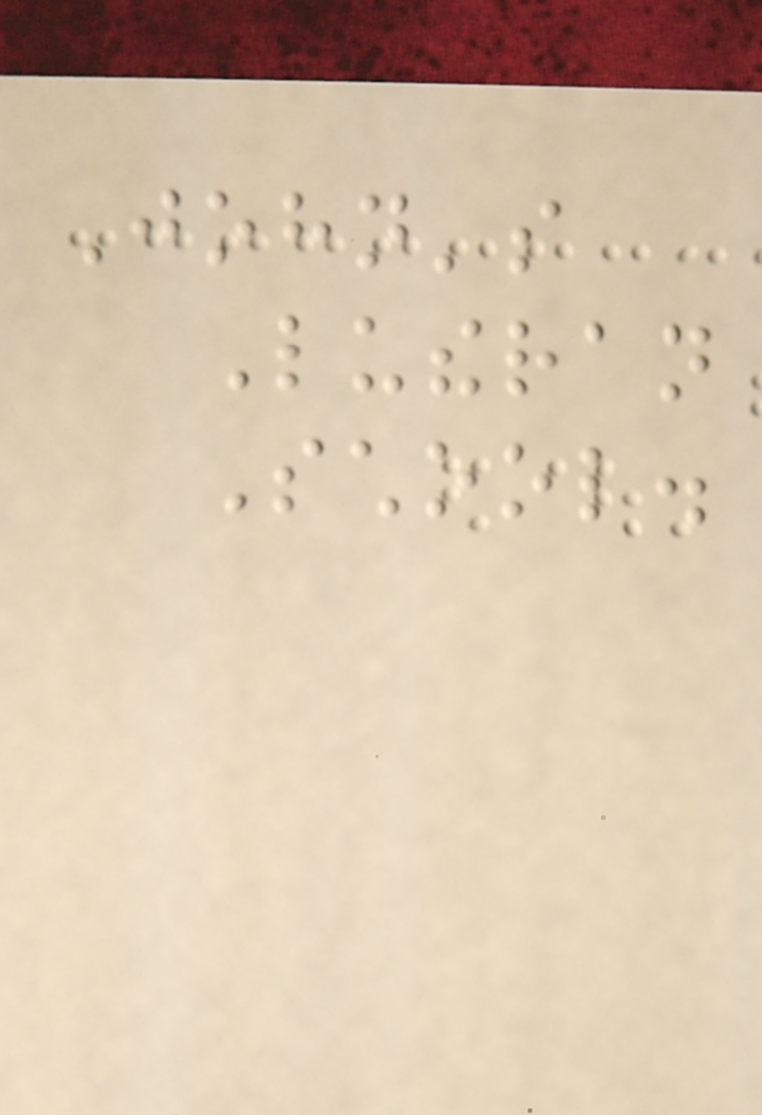John's
Lutheran
School.
